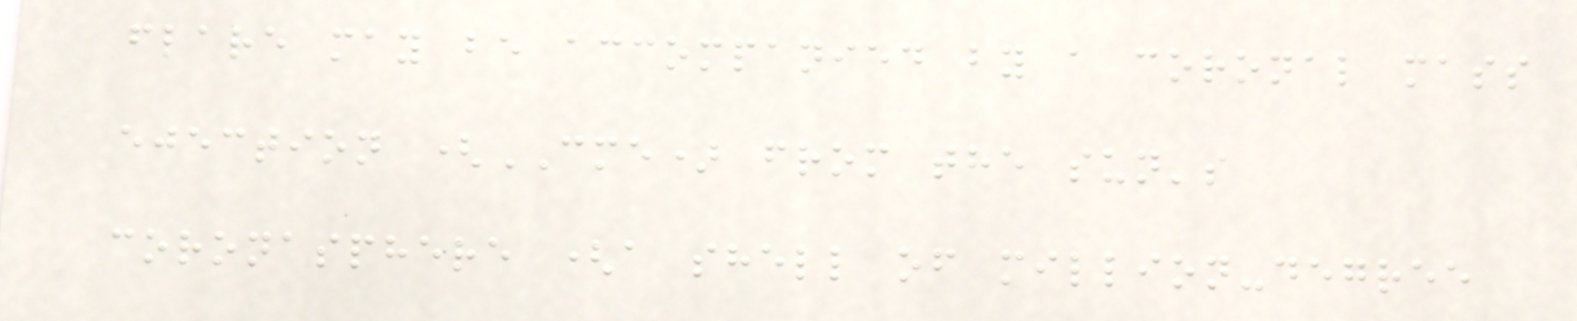flare may be accompanied by a coronal mass
ejection (CME) from the sun's
coronasphere (a shell of million-degree
